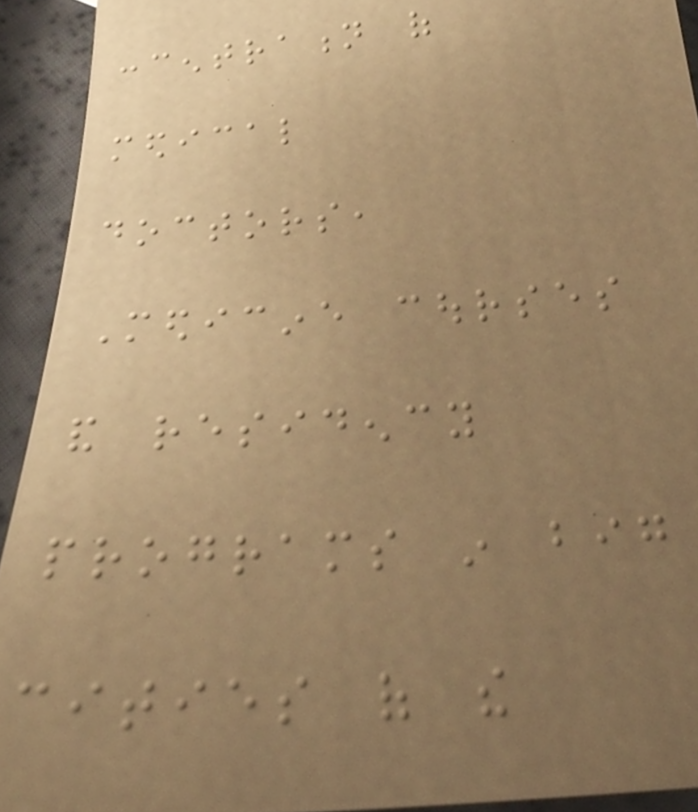concentration of
medical
doctors,
Medicine courses
and residency
programs in big
cities of the
